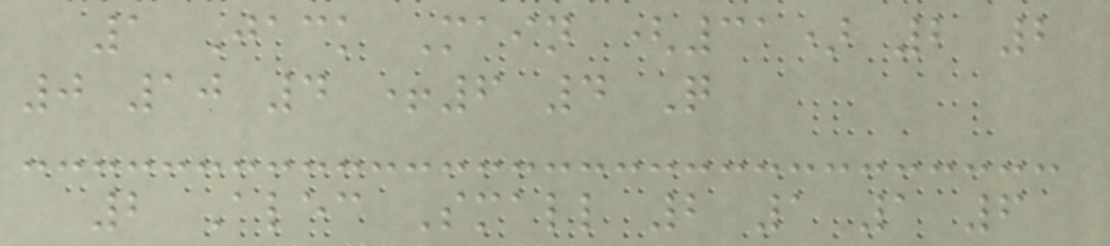1 Jack Main (31) 2 2
0 10 4 +6 4 Q
2 Alec Small 2 1 1 6
